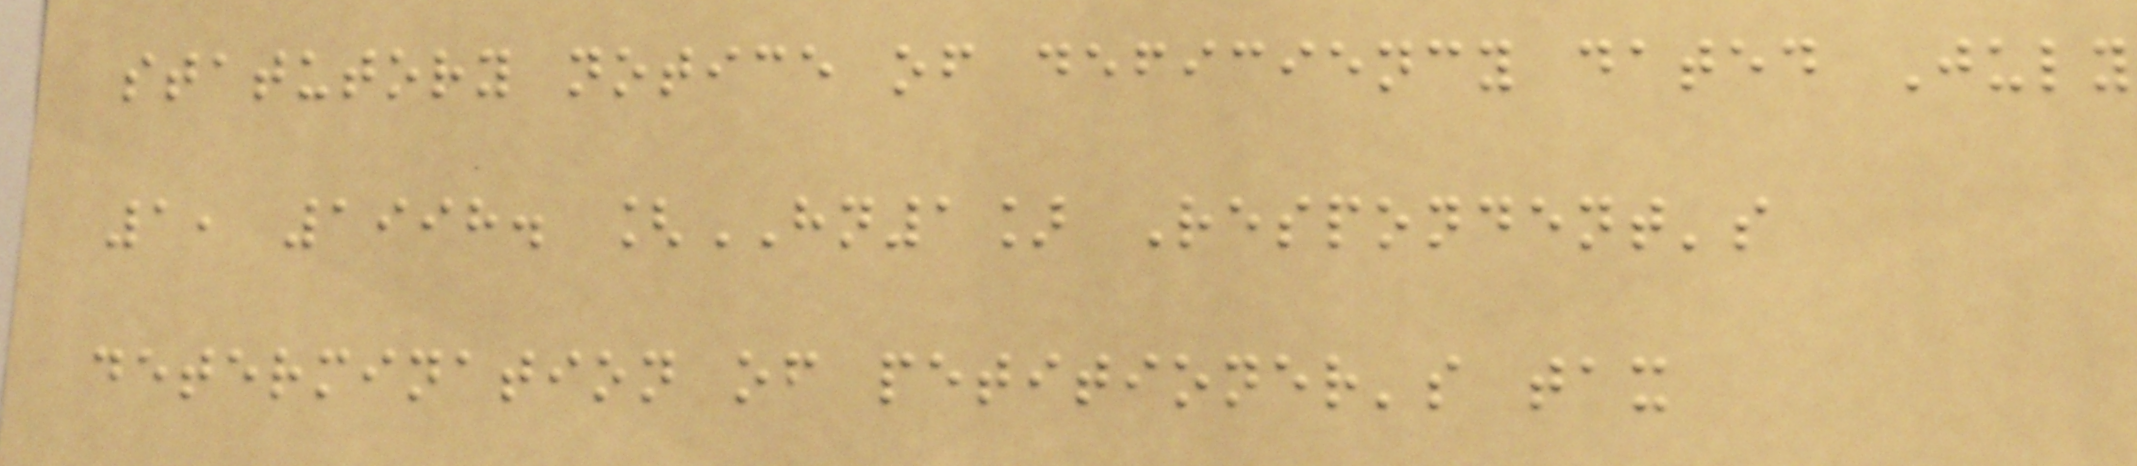statutory notice of deficiency dated July
1, 1998. [HN1] Respondent's
determination of petitioner's tax
